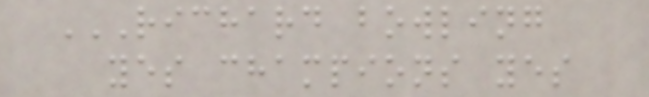RICHARD BOWLING
YES CHAMPIONS YES
